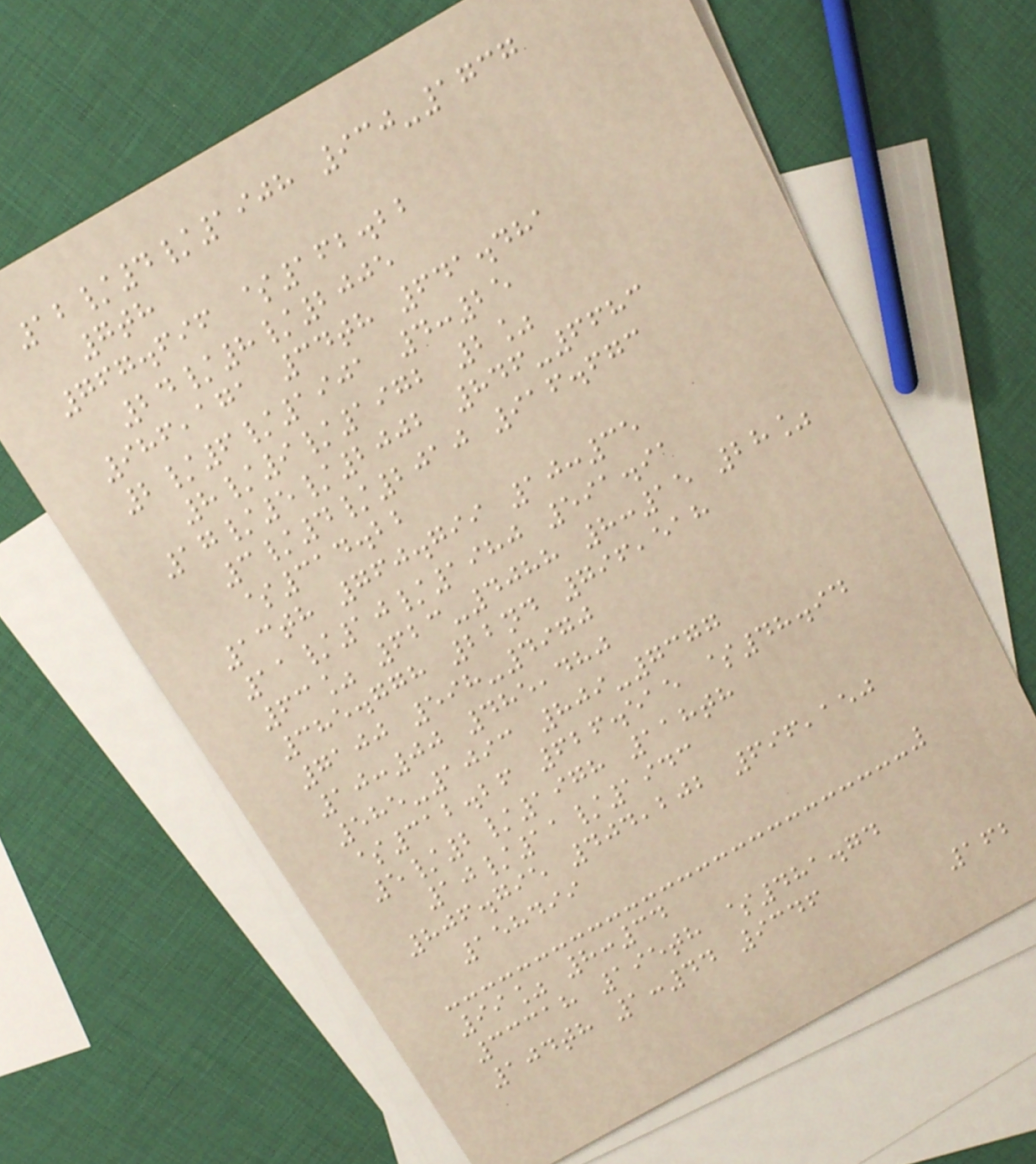12/4/1908 930-1737
7th
767.696 $162.22
24/8/2005
986,171 34th 641.481
2/6/1901 4:25
8/9/1972 2%
17/5/2002 846-6683
3/4/2010 916.673
$314.22
13th 760.799 10:35
11/10/1980 591.91
63% 623-4088 8:15 28%
385.778 22nd 796,518
7100 598-4970
10:00 485,480
585-1093 809-7377
$312.26 626.515 $48.94
5/2/1978 118th
10/11/1943
806.795 404,202 696,150
158499
99% 8:34
33318 195th $481.74
104th 1:44 9346
162
